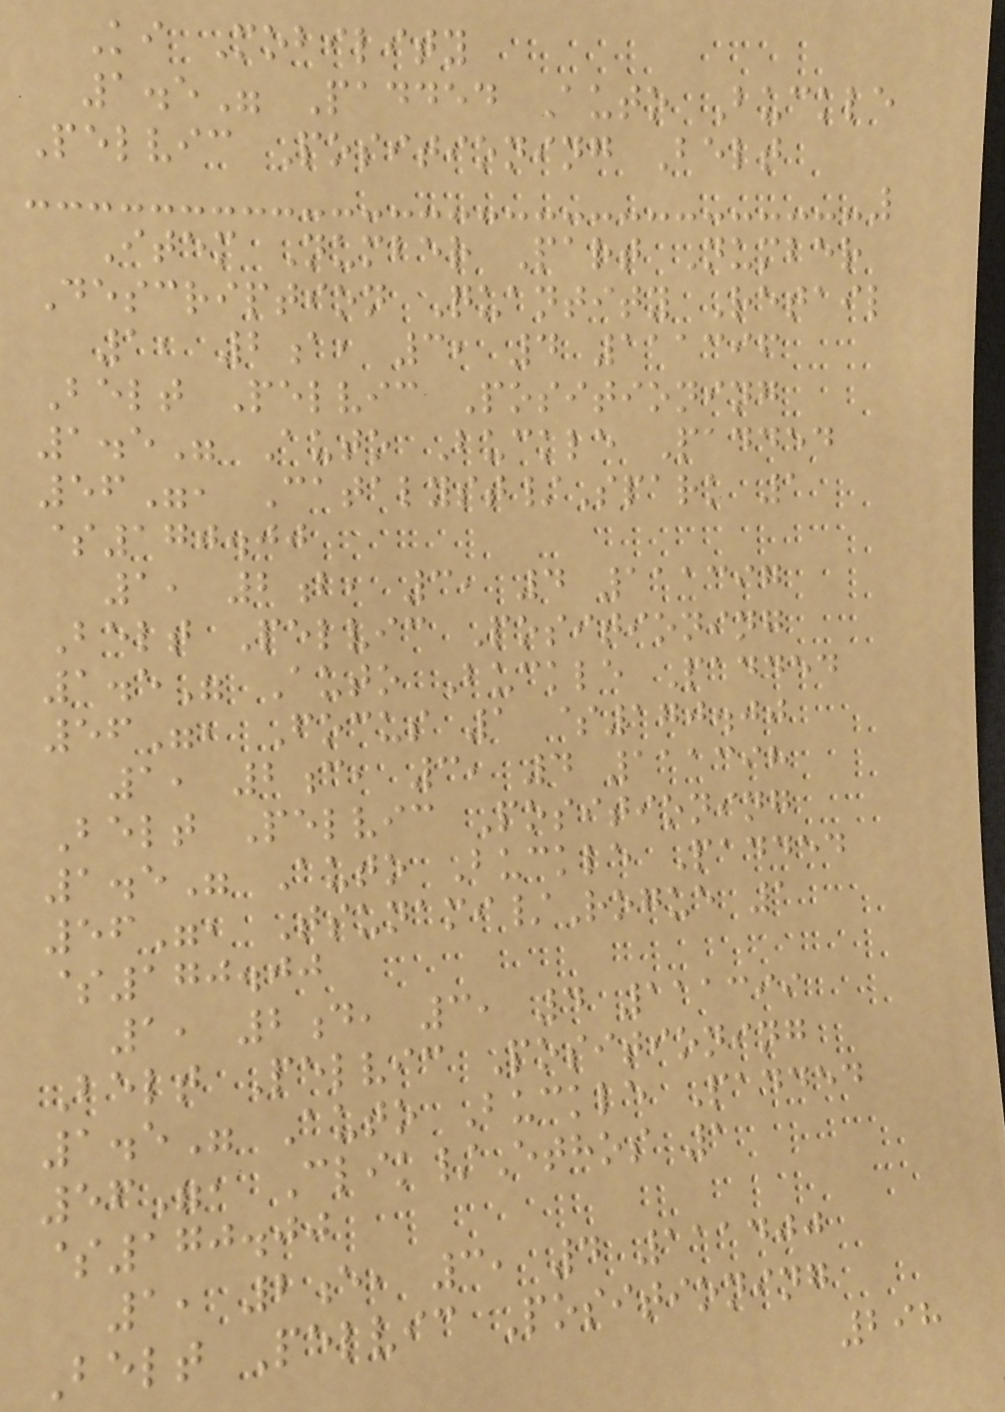Ki Mobility
1.5" Padded Auto Buckle
Pelvic Positioning Belt
Item Number Part Number
Description Quantity Retail
1, 2a, 3, 4 111396
Belt Pelvic Positioning
1.5" Auto Buckle Padded
56", Catalyst/Spark 1
$170.00
1, 2b, 3, 4 111397
Belt Pelvic Positioning
1.5" Auto Buckle Padded
56", Focus 1 $170.00
1, 2c, 3, 4 111398
Belt Pelvic Positioning
1.5" Auto Buckle Padded
56", Tsunami/Rogue 1
$170.00
1, 2d, 3, 4 111399
Belt Pelvic Positioning
1.5" Auto Buckle Padded
56", Clik/Ethos 1
$170.00
1, 2e, 3, 4 111400
Belt Pelvic Positioning
298
